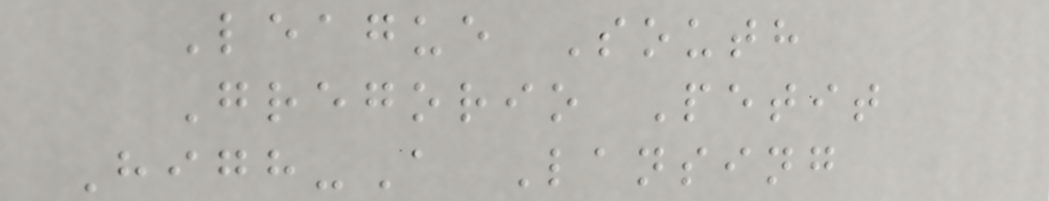League South
Gregorio Petit
High-A Lansing
